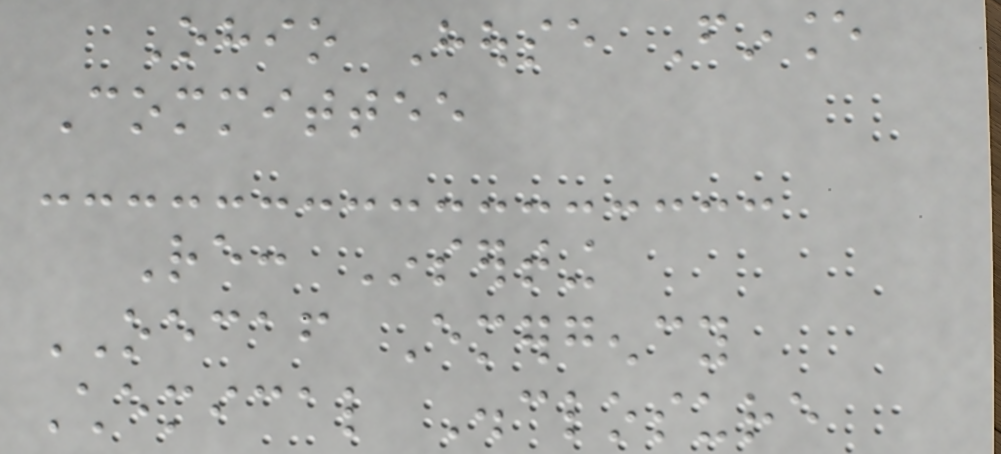Ohio House Finance
Committee
Re: Inserting
OECAF Emergency
Chemical Disclosure
